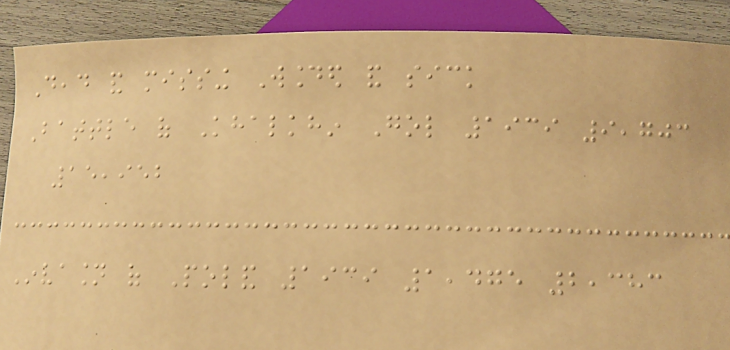Dead and missing Wounded and sick
Battle of Khalkhin Gol 1939 9,703
15,952
Invasion of Poland 1939 1,475 2,383
